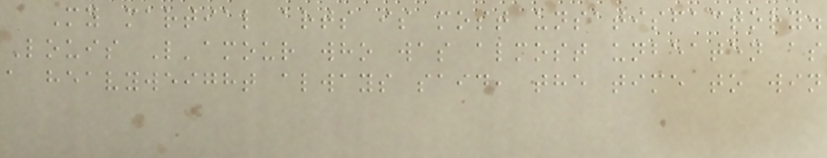My martial arts is most unsatisfactory.
Louis L'amour who was almost unbeaten as
a heavyweight always said, the time to win
